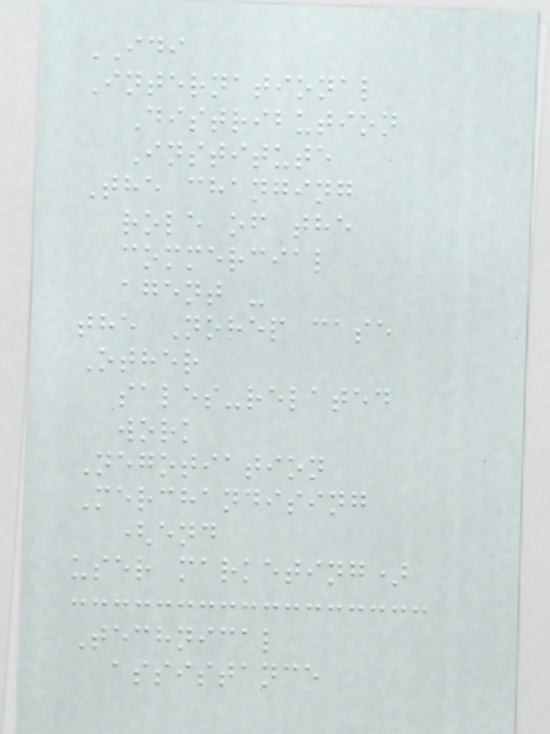IDI
International
Distribution
Institute
The changing
role of the
commercial
agent -
the Norep case
Other
sales-related
work
Negotiation
Merchandising
(end
user marketing)
Technical
assistance
